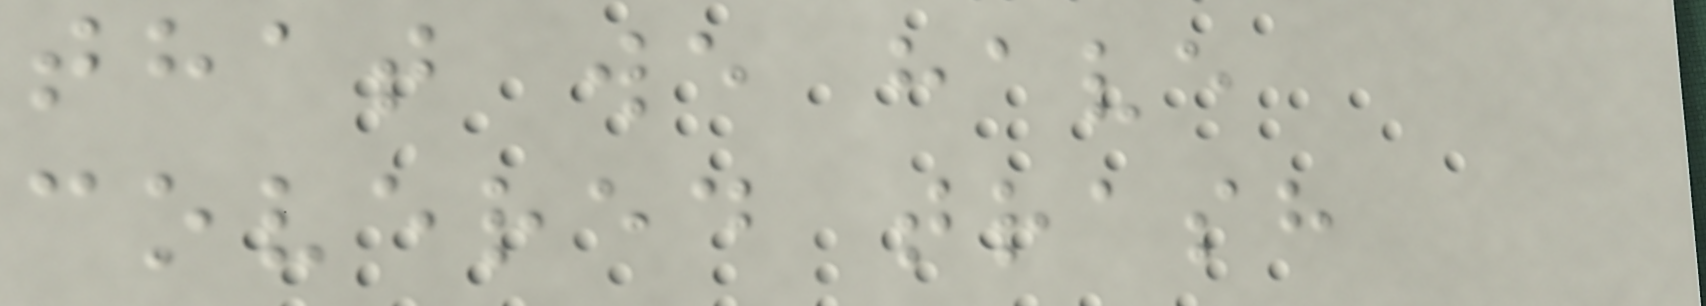that we have
covered trash
